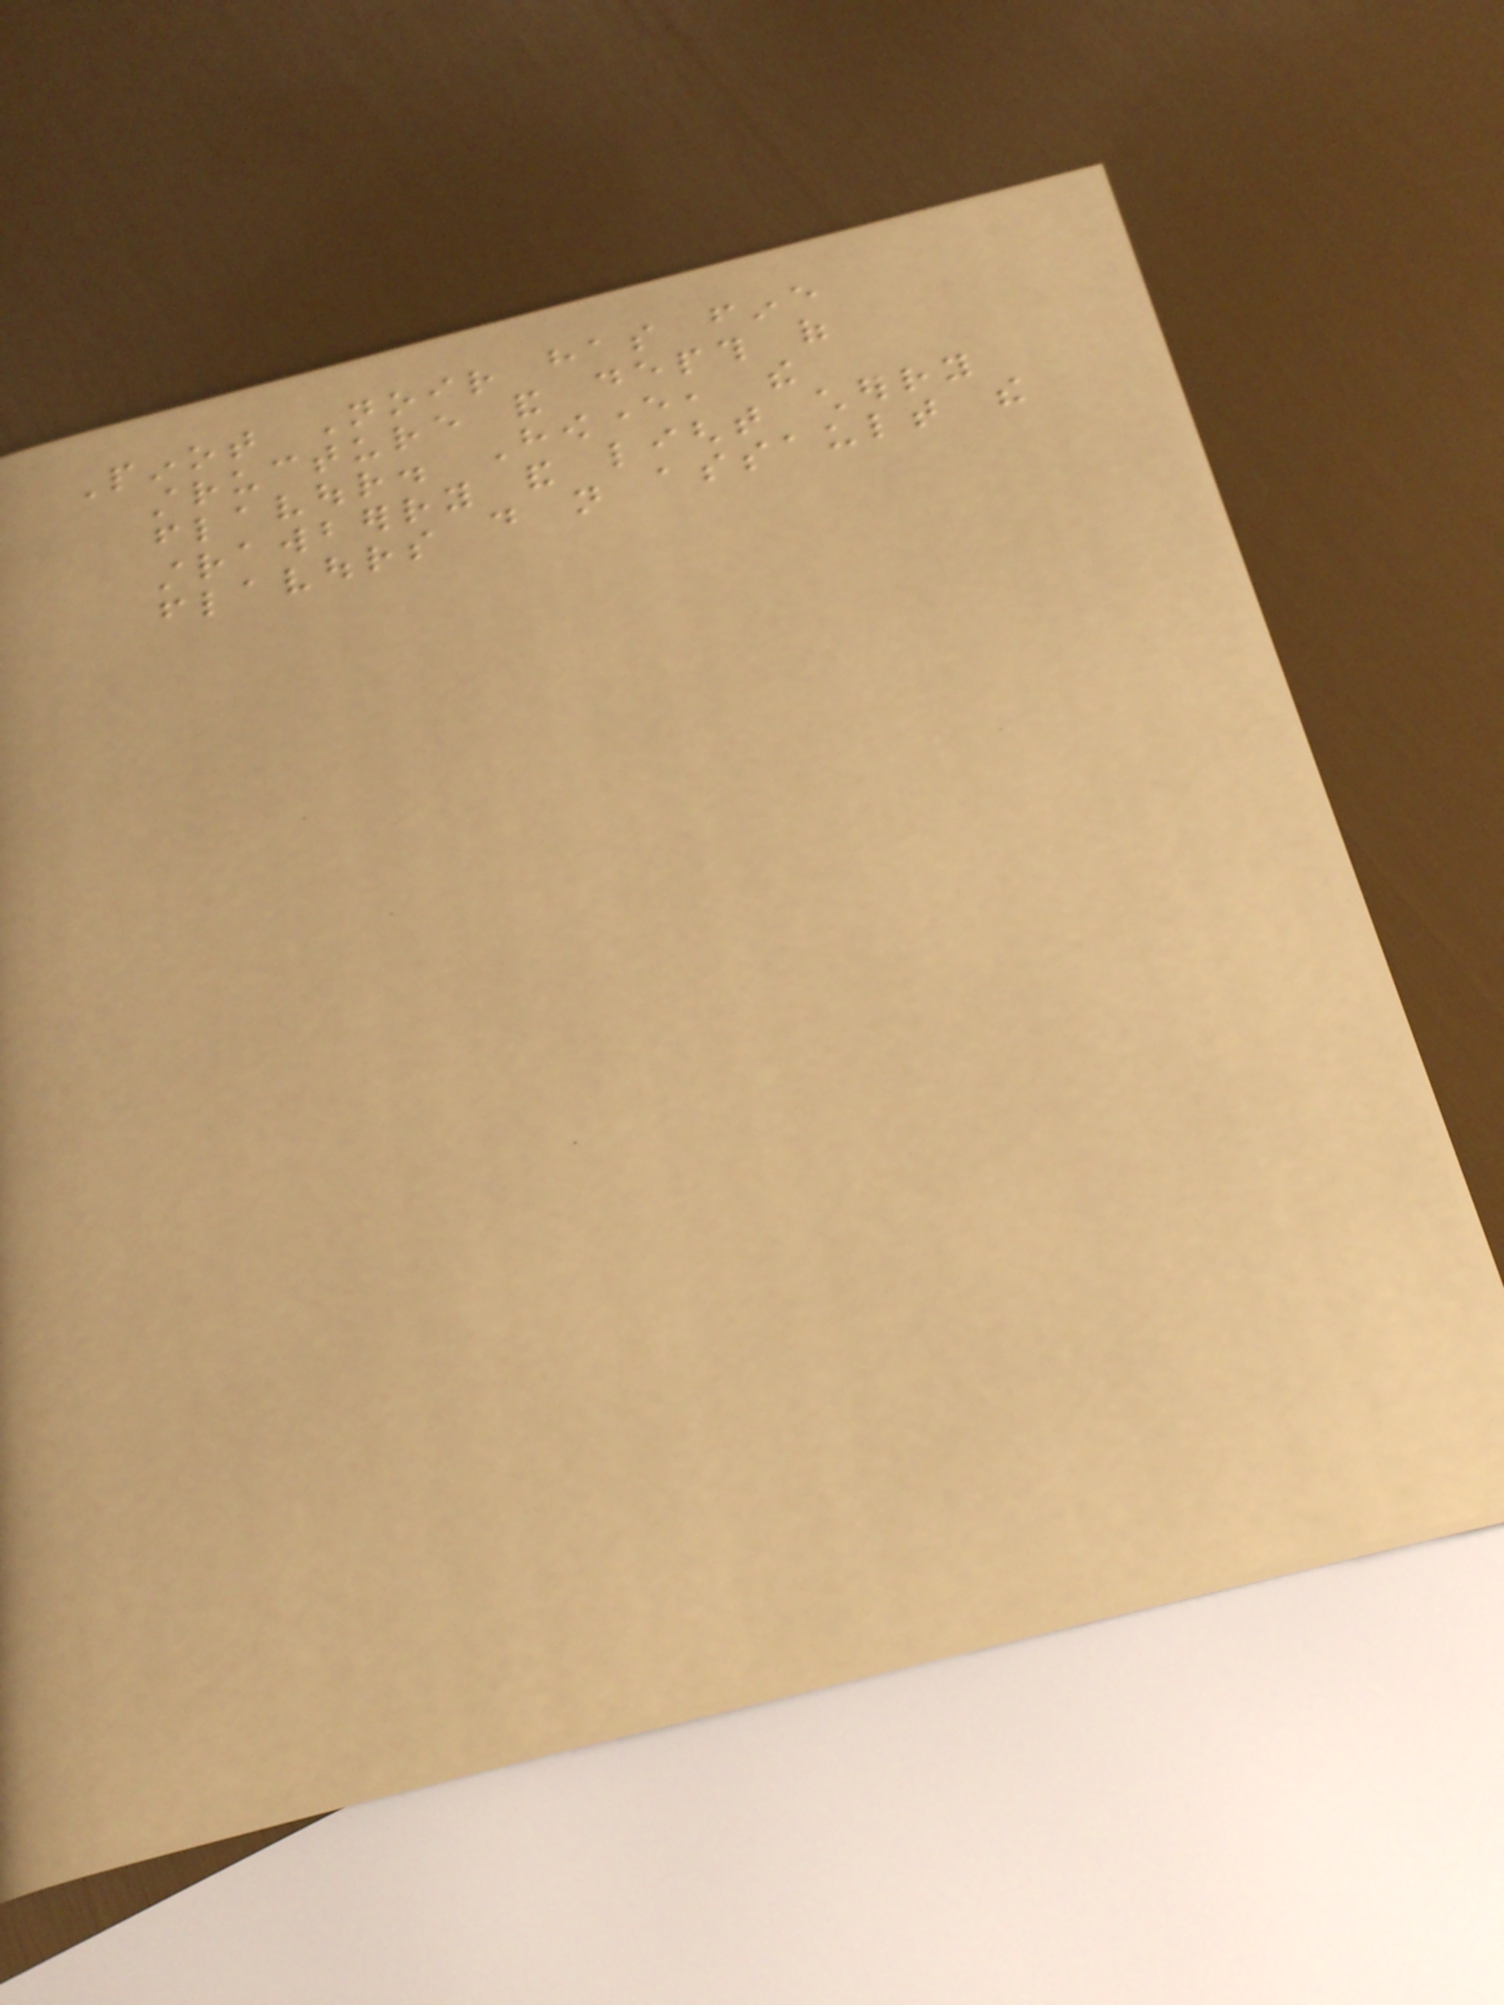Pinot Noir has fine
structure and depth of
flavour. However, the
strawberry and light cherry
flavours do not assault the
